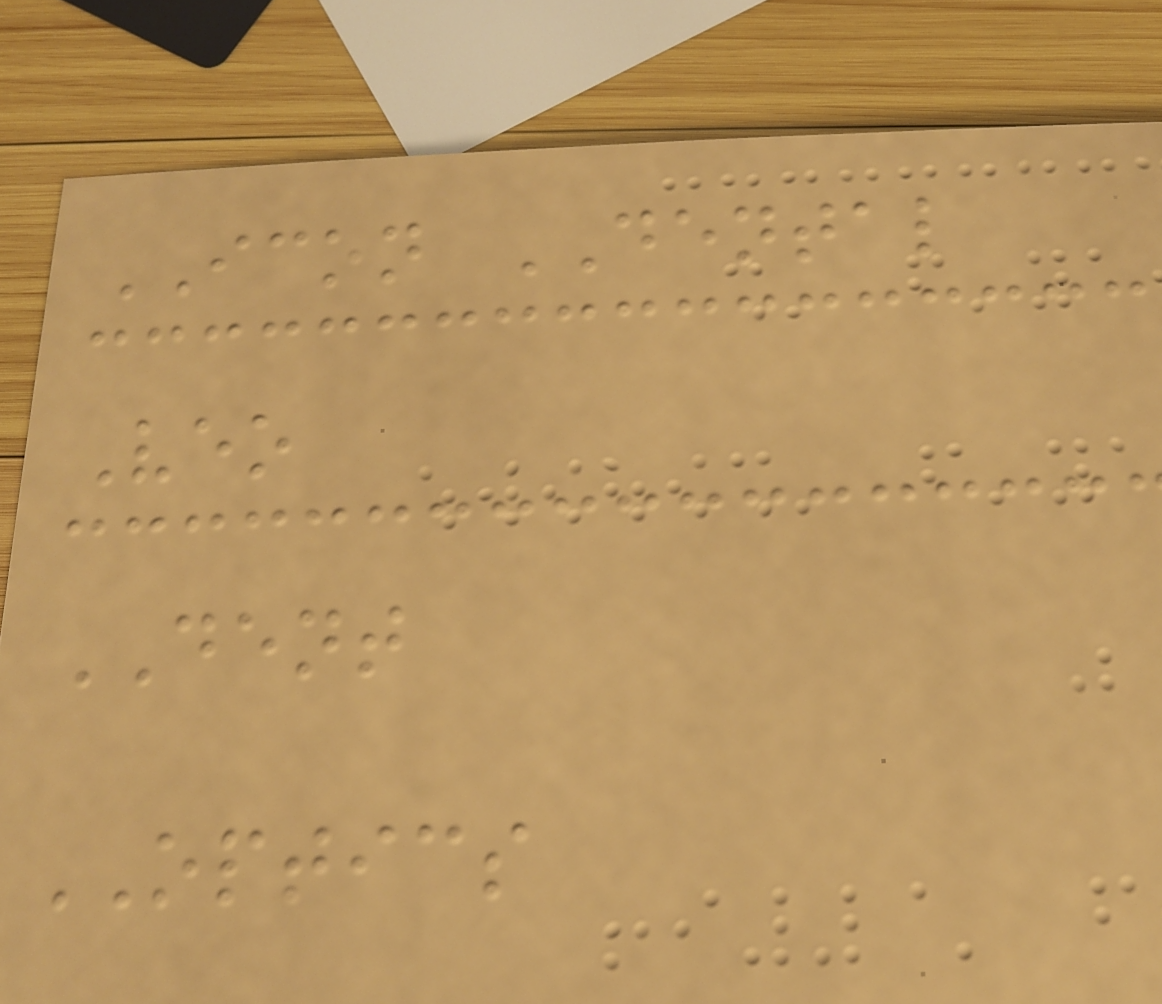ICON DENTAL
Veo
DENT
OPTICS
